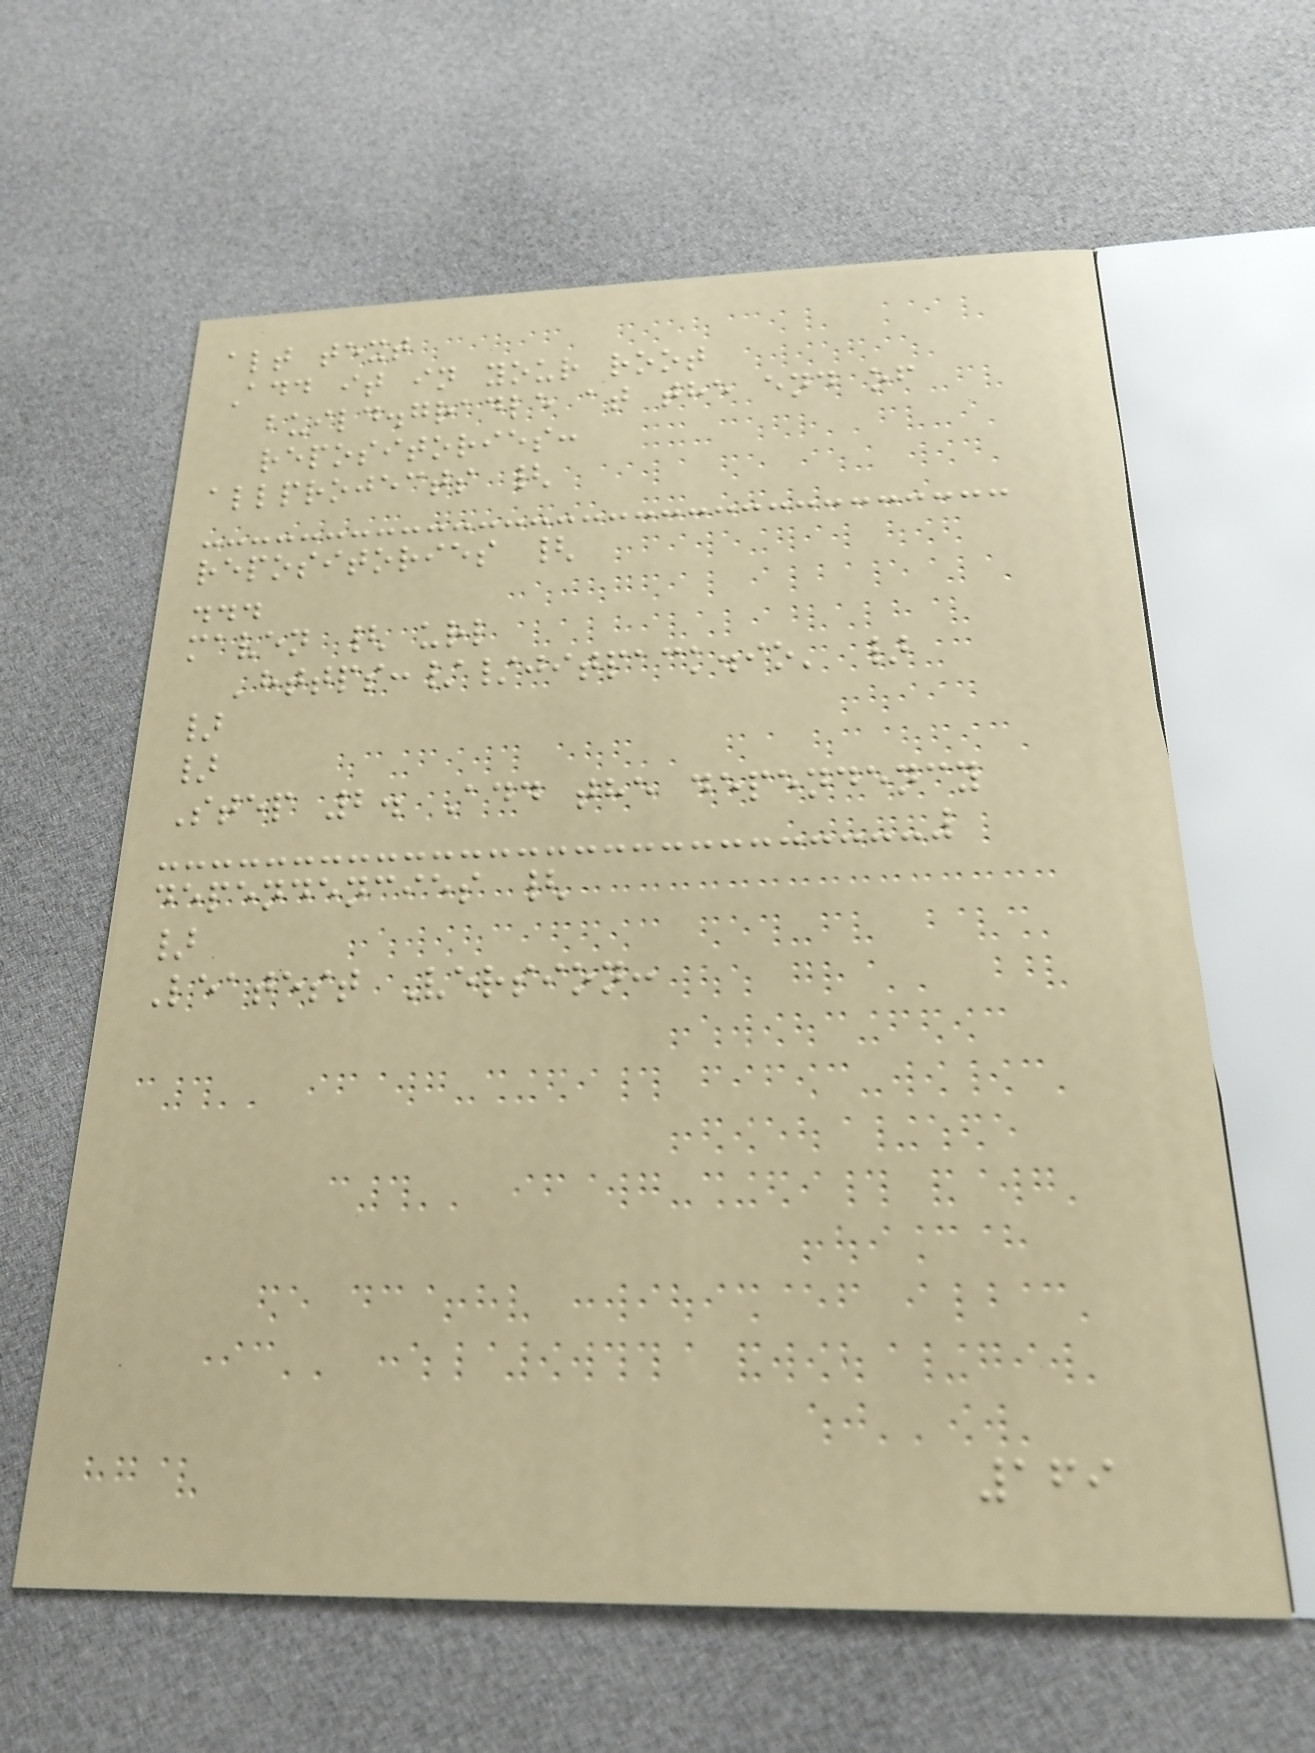alt text
Add it in your root
build.gradle at the end of
repositories:
allprojects {
repositories {
...
maven { url
'https://jitpack.io' }
}
}
Step 2. Add the dependency
dependencies {
}
Leatest Version:
169
